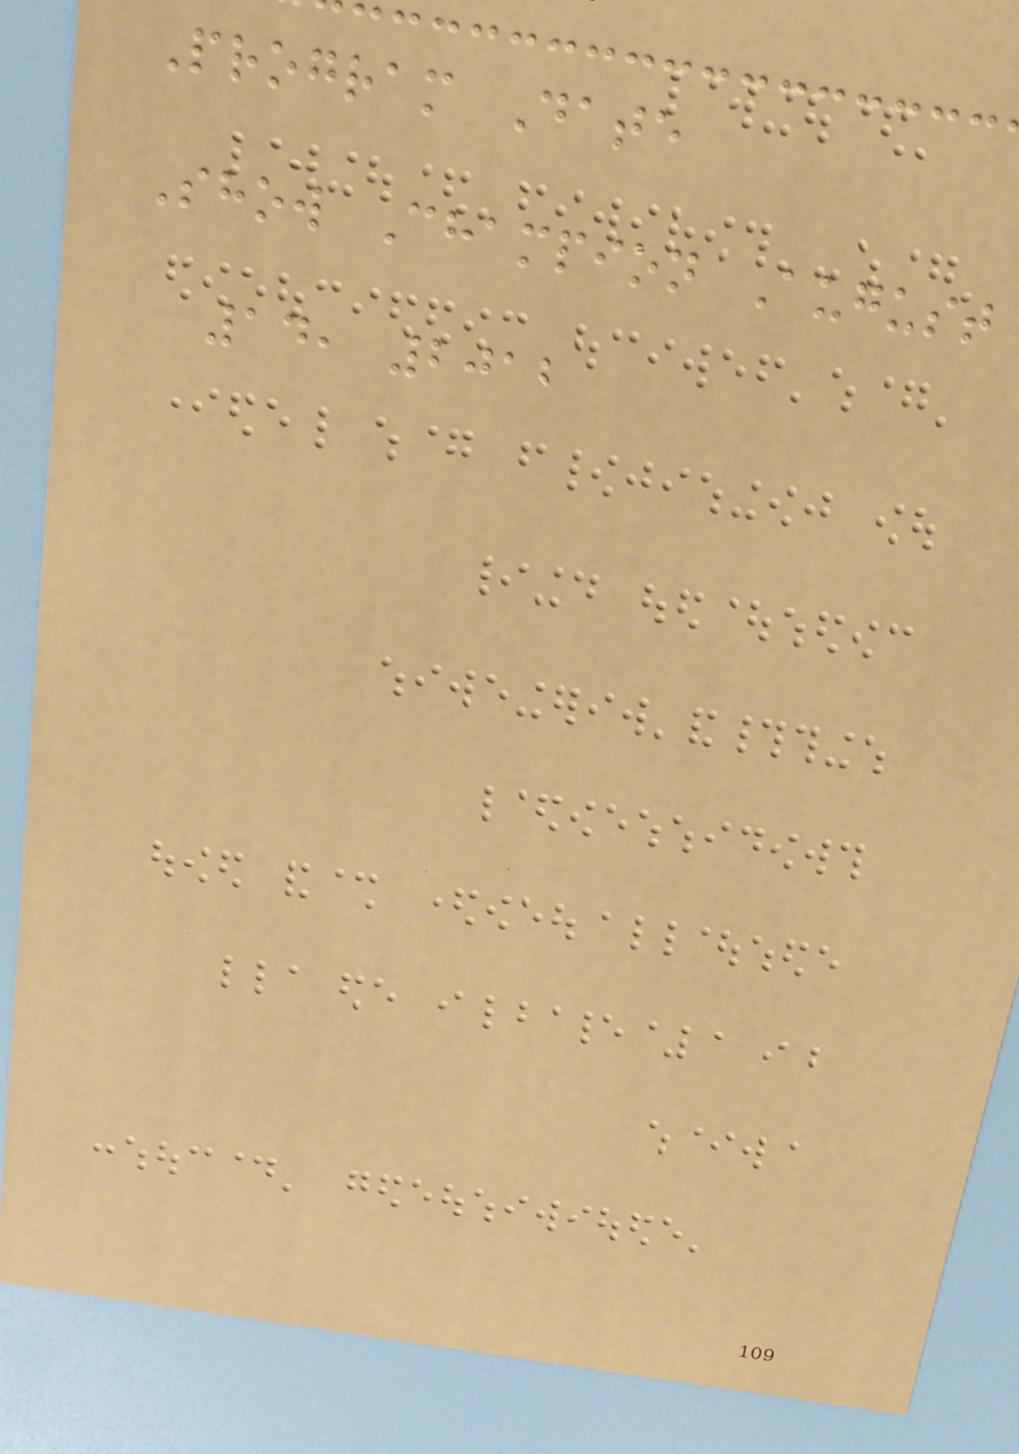Program Date
Show Champion August
14, 2012
